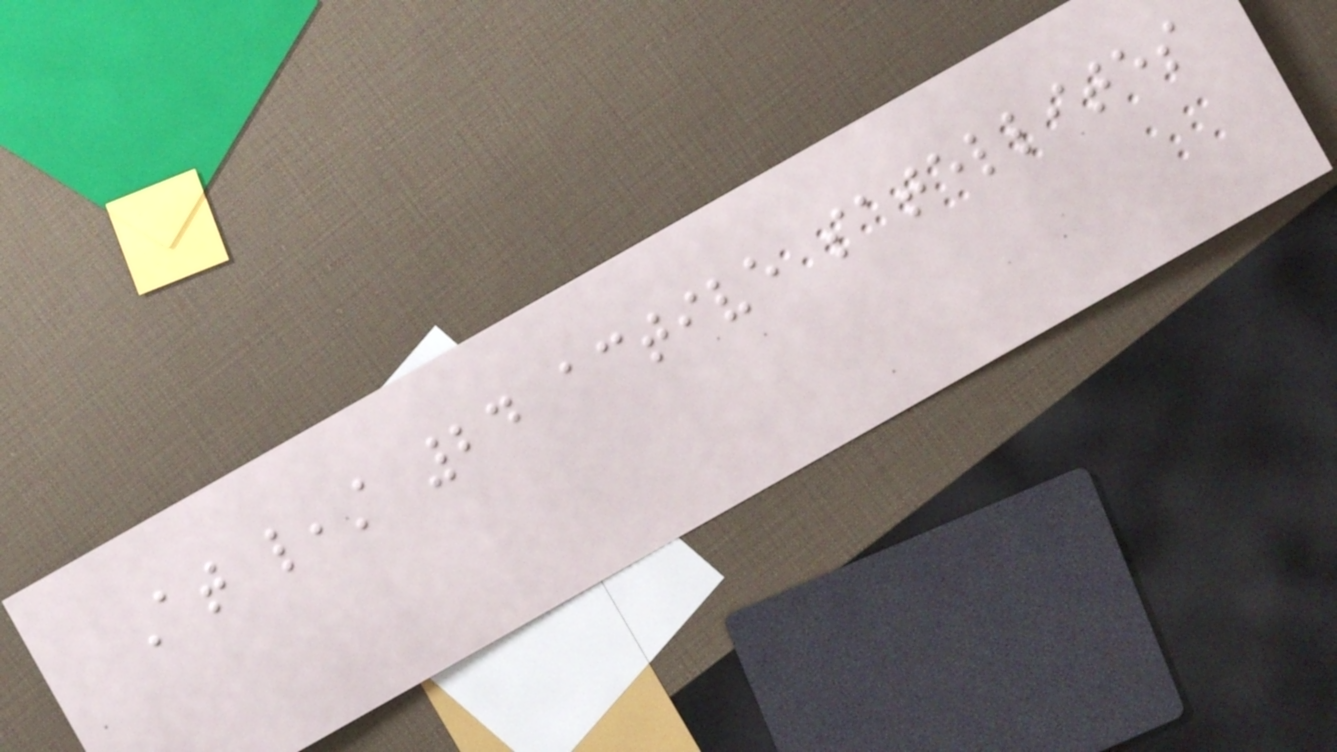At least 24 active satellites
